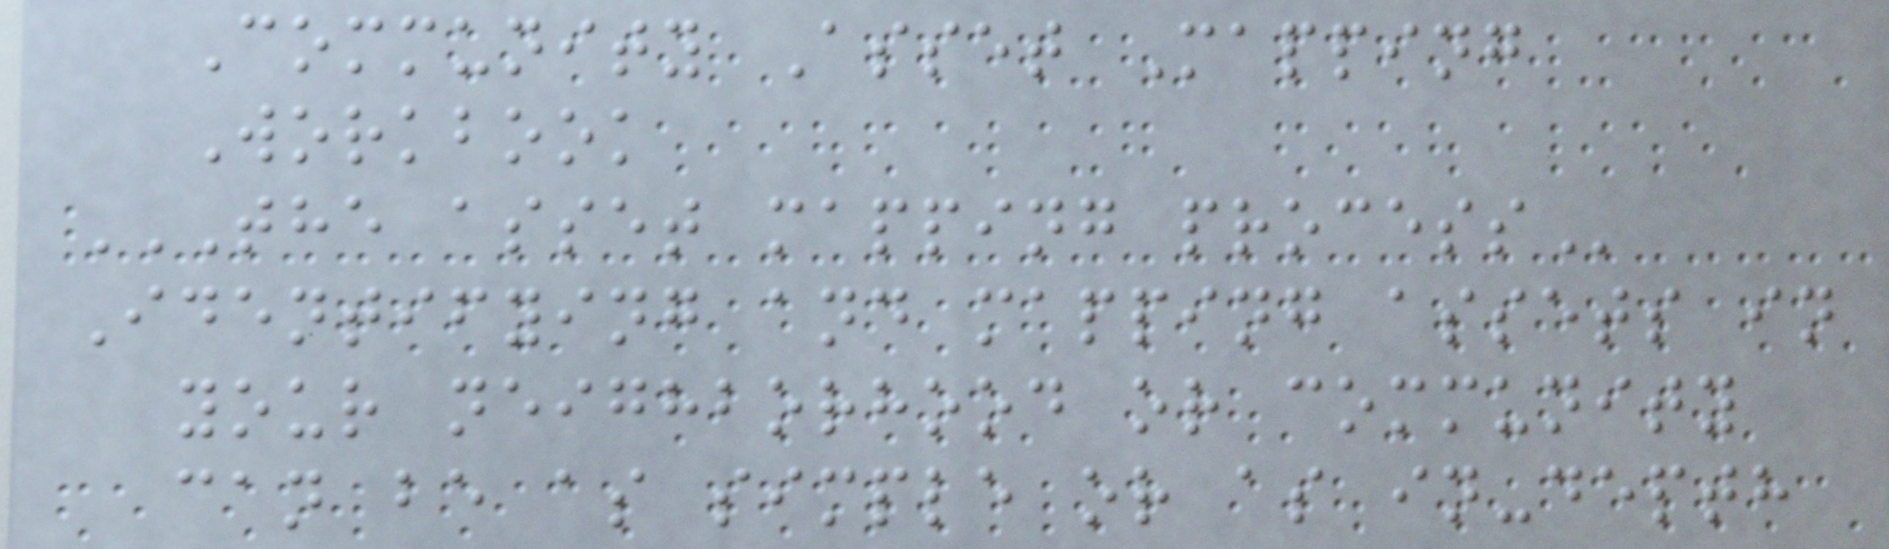Community Asset Mapping
Workbook
THE ASSET MAPPING PROCESS
Identifying and mapping assets in
your neighborhood or community
can be as simple or as in-depth
